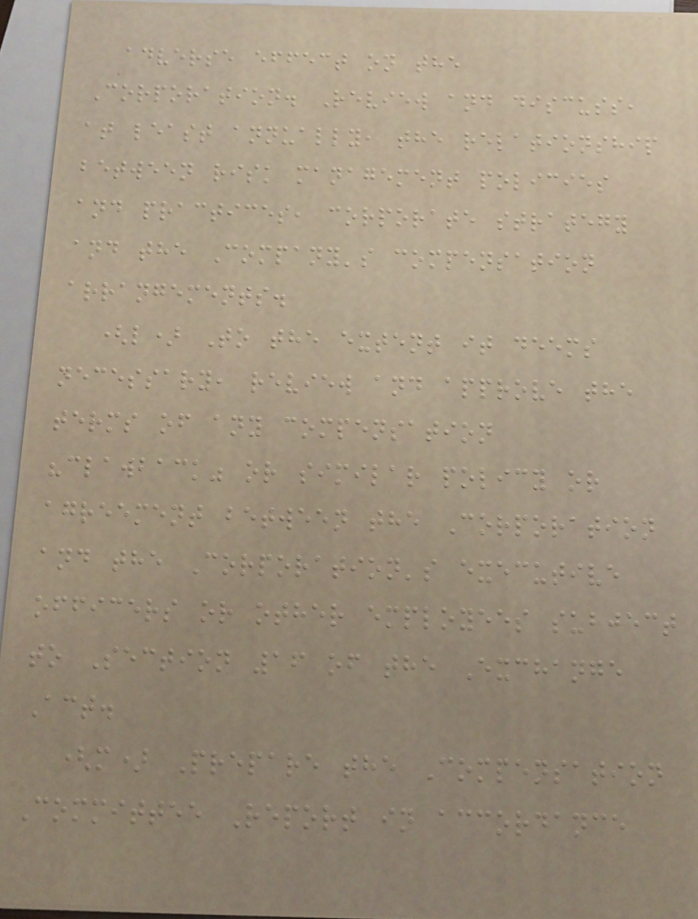adverse effect on the
Corporation. Review and discuss,
at least annually, the relationship
between risk management policies
and practices, corporate strategy
and the Company's compensation
arrangements.
(l) To the extent it deems
necessary, review and approve the
terms of any compensation
"clawback" or similar policy or
agreement between the Corporation
and the Corporation's executive
officers or other employees subject
to Section 16 of the Exchange
Act.
(m) Prepare the Compensation
Committee Report in accordance
